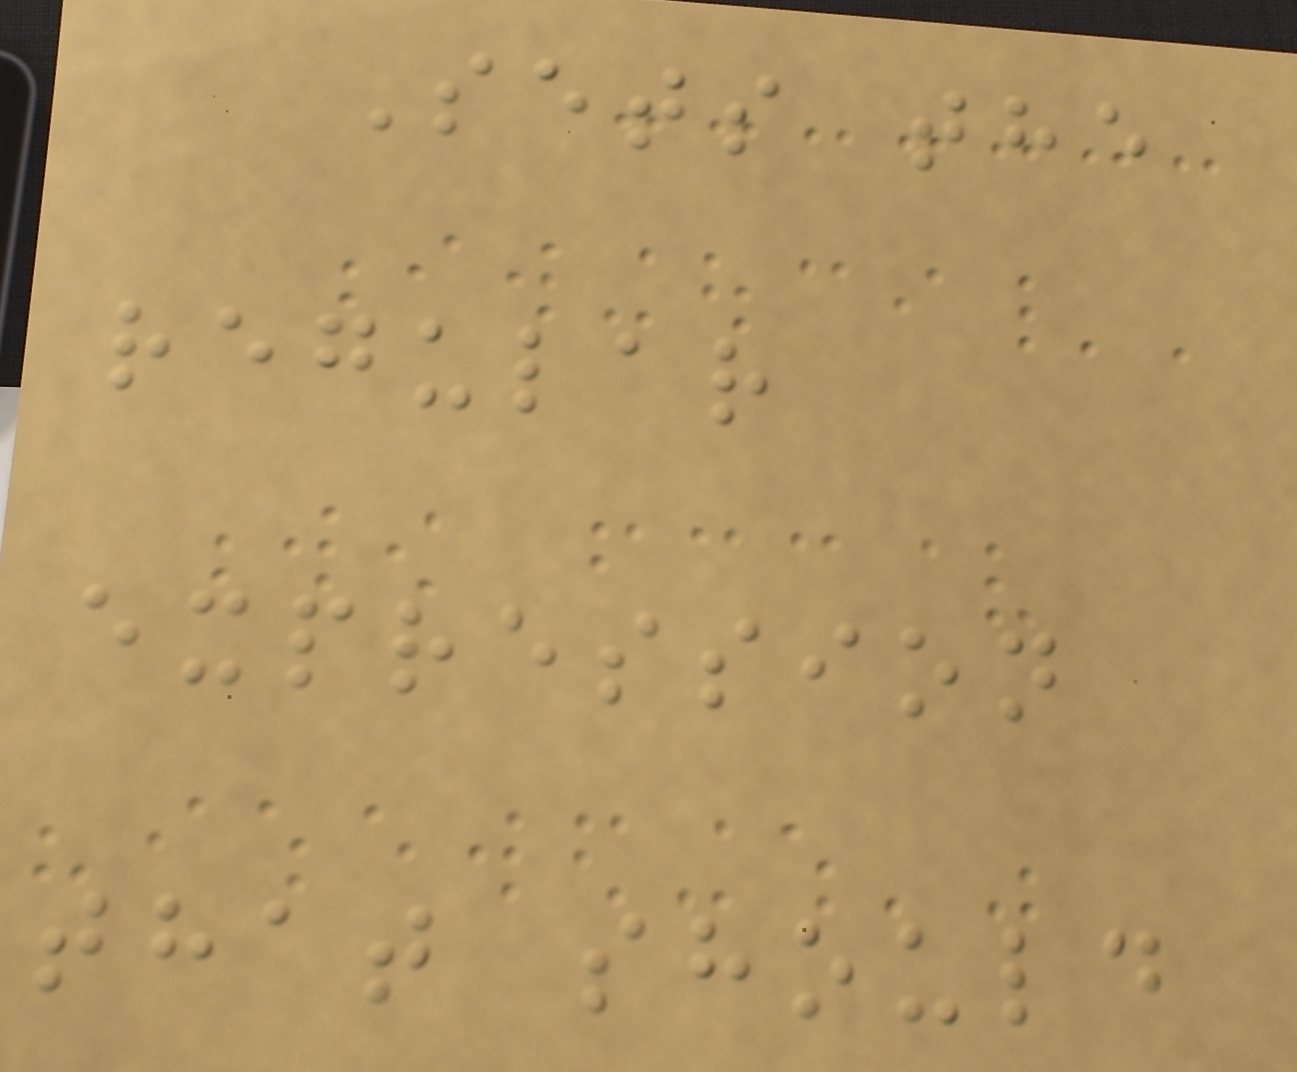Sets the
regular
expression
that should
